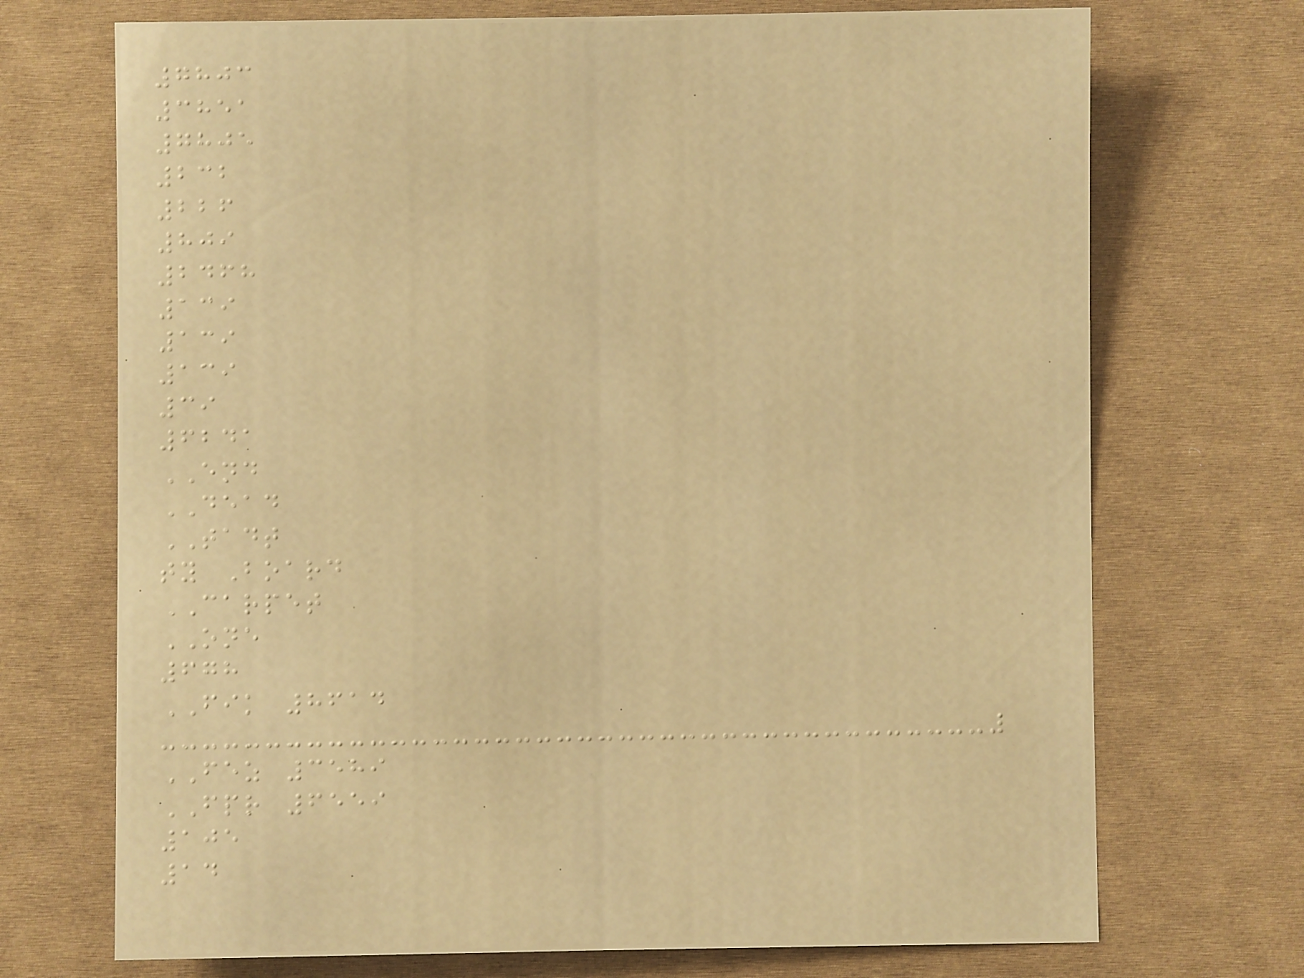7803
3851
7805
232
226
809
2468
139
139
139
39
6241
END
DEAD
TADT
ty Board
CARPET
ONE
678
FIK 8614
FEZ 3589
FPR 6559
105
14
